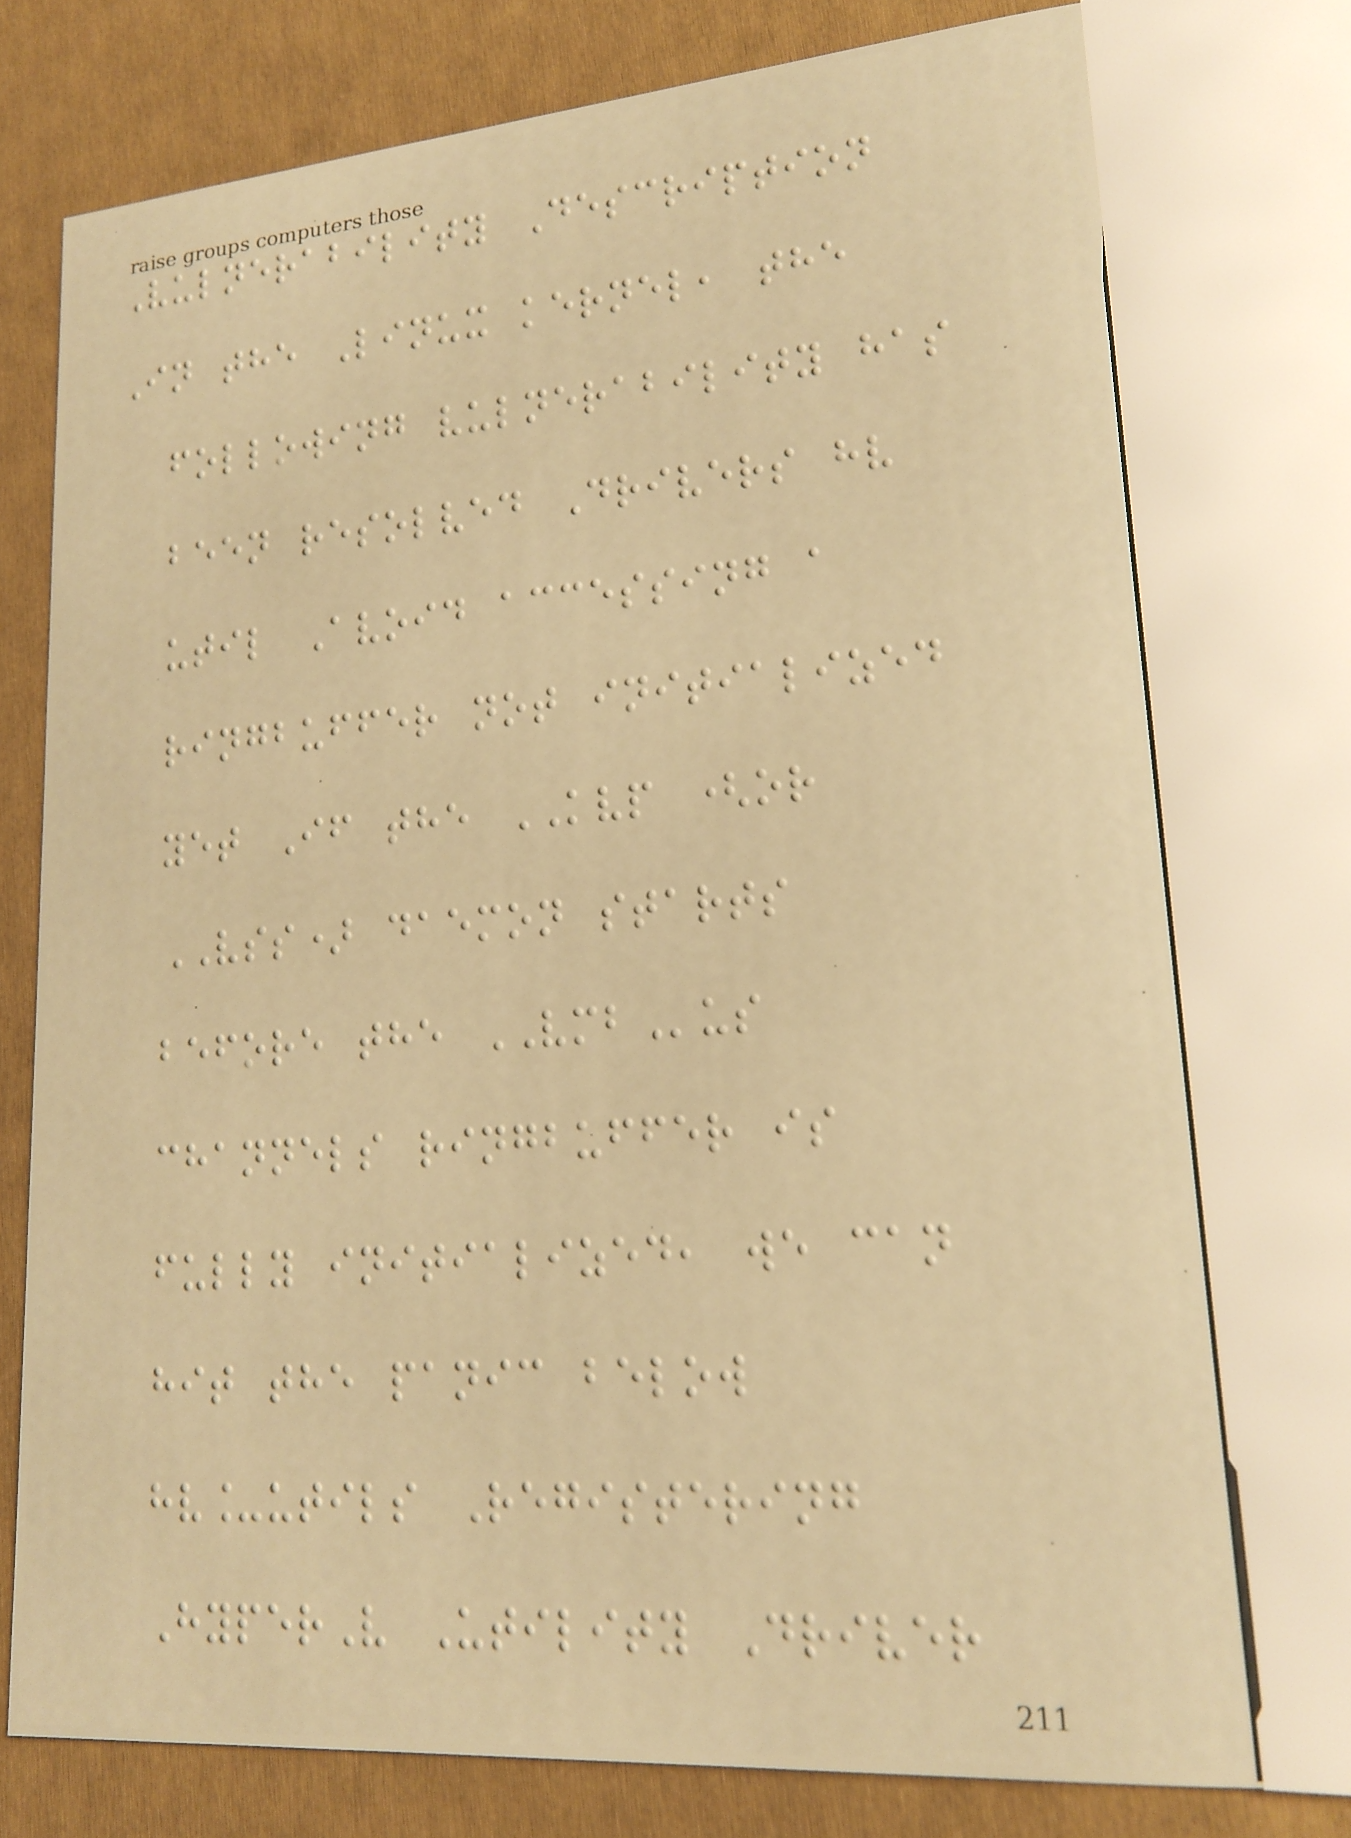Vulnerability Description
In the Linux kernel, the
following vulnerability has
been resolved Drivers hv
util Avoid accessing a
ringbuffer not initialized
yet If the KVP (or
VSS) daemon starts
before the VMBus
channels ringbuffer is
fully initialized, we can
hit the panic below
hv_utils Registering
HyperV Utility Driver
